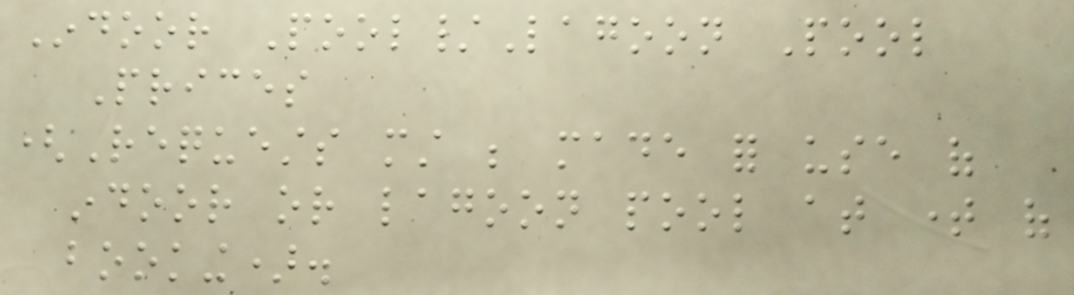Indoor Pool/Lagoon Pool
Prices
(Requests must be made for use of
indoor or lagoon pool at time of
booking).
